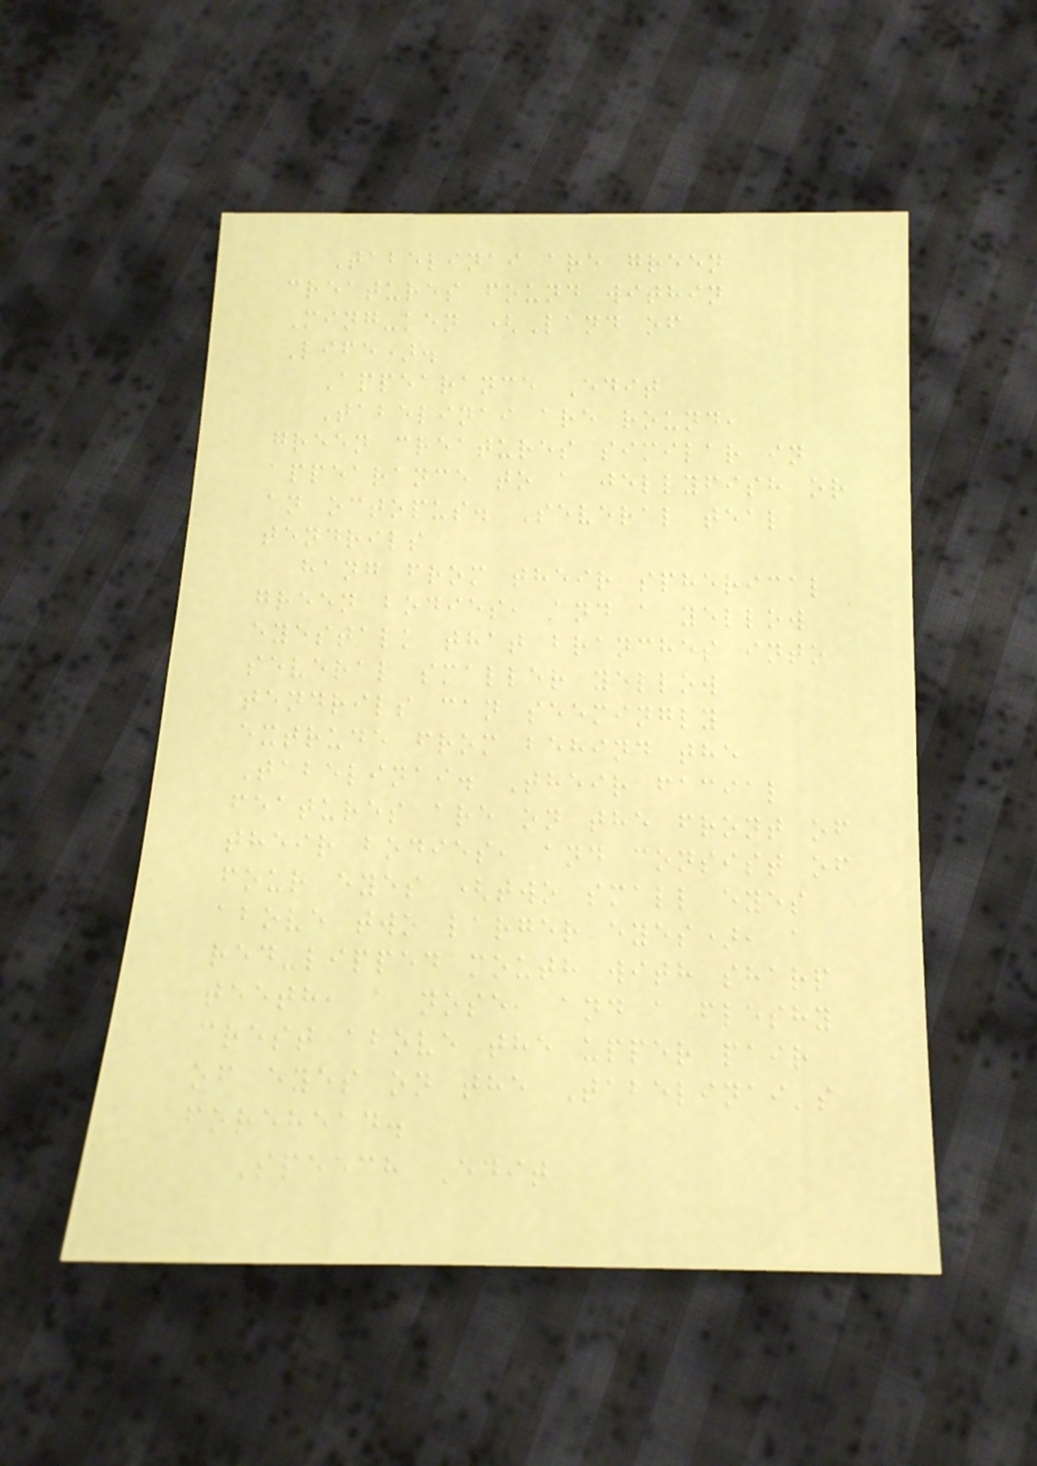Tabelinai are green
creatures found within
Ming-ken (Land of
Life).
Appearance Edit
Tabelinai are round,
green creatures similar in
appearance to a jellyfish or
an octopus. Several teal
tendrils
hang from their spherical
green bodies, and a yellow
eyestalk that branches into
several smaller yellow
tendrils can seemingly
extrude from behind the
Tabelinai. Their facial
features are on the front of
their bodies, and consist of
four eyes (two small eyes
above two larger eyes), a
red-lipped mouth with sharp
teeth, a nose, and a fleshy
crest above the upper pair
of eyes on the Tabelinai's
forehead.
Speech Edit
